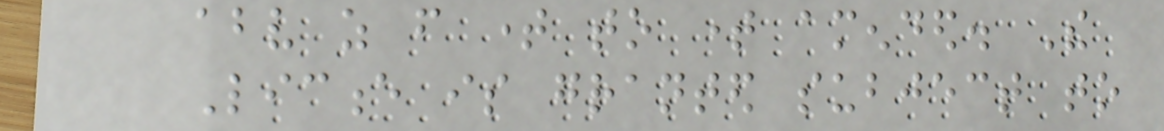above as from time to time amended. The
Licence is granted subject to
